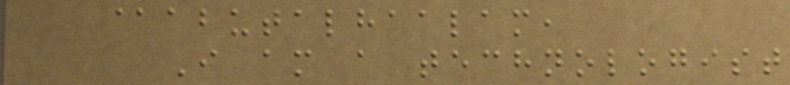@abutalhaalam,
I am a technologist
